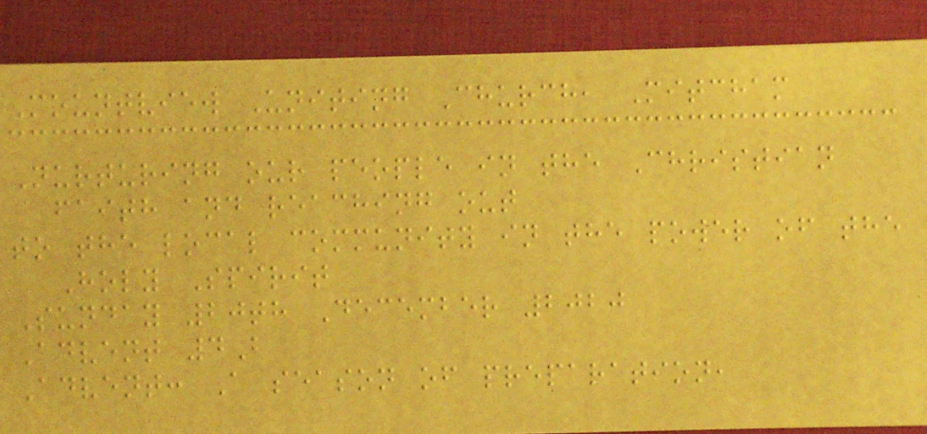Mountview Uniting Church, Mitcham
Nurturing our people in the Christian
faith and reaching out
to the local community in the power of the
Holy Spirit
Sunday 20th December 2020
Advent 4B
Advent: A season of preparation,
